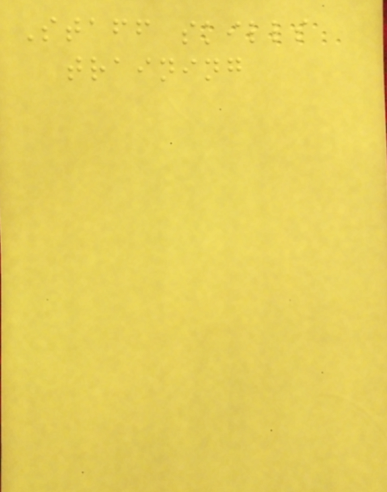Staff skills
training
